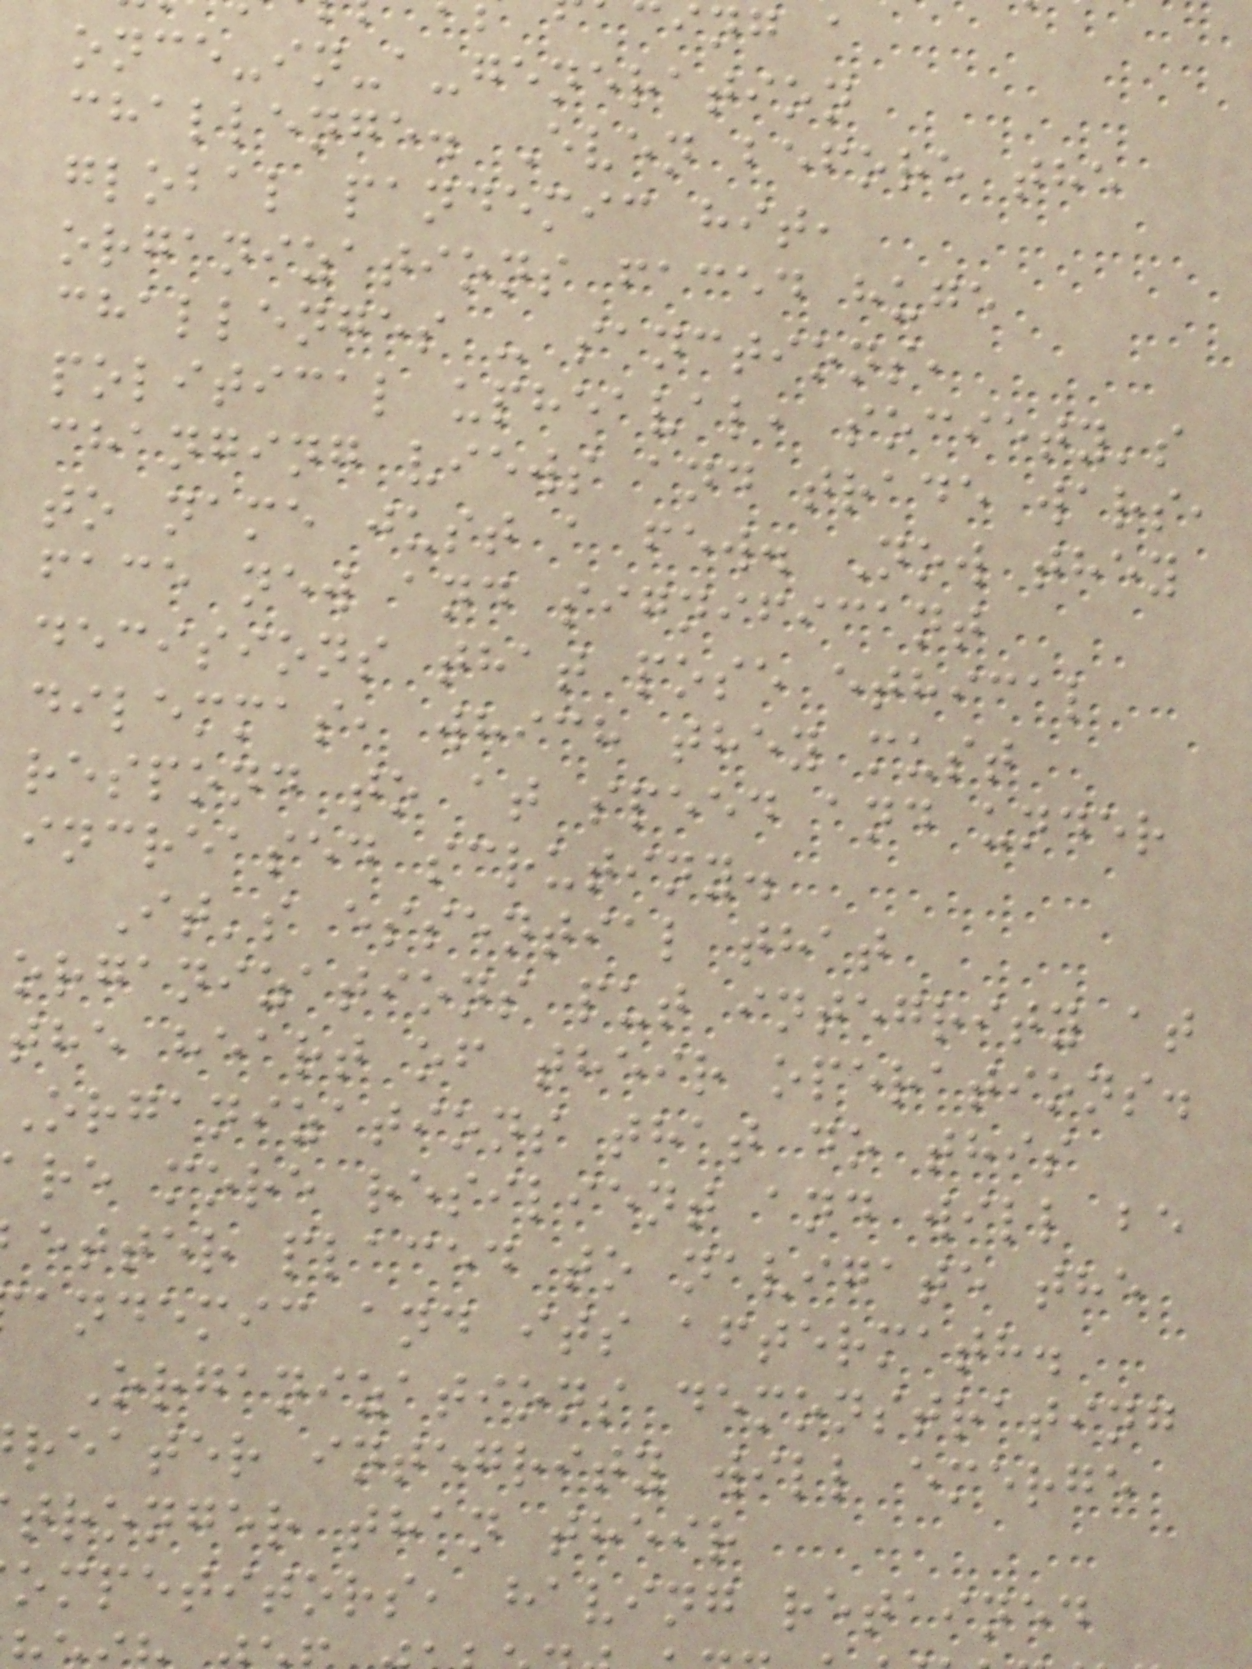ing a
once-in-a-generation
challenge. Even before the
global pandemic hit,
organizations faced huge
challenges - sanctions,
political upheaval, society's
changing views and trade wars,
to name just a few. Now they
face new and significant
decisions that pose ethical
dilemmas, which they must
respond to at speed and under
increased scrutiny.
It's essential that
organizations put integrity at
the heart of their operations.
Organizations that do this
re more resilient and will be
etter placed to navigate the
andemic and its aftermath.
Organizations demonstrating
reater integrity will emerge
tronger than their
ompetitors, having retained
